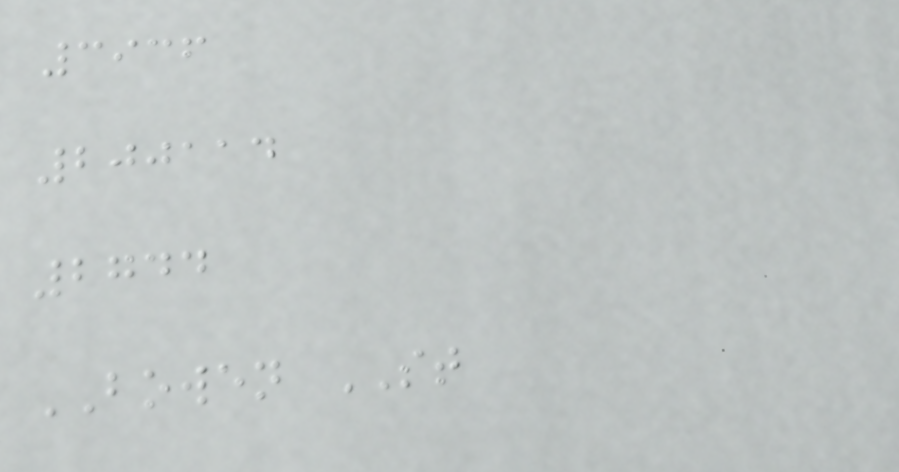3936
200114
2744
BOWEN ST
